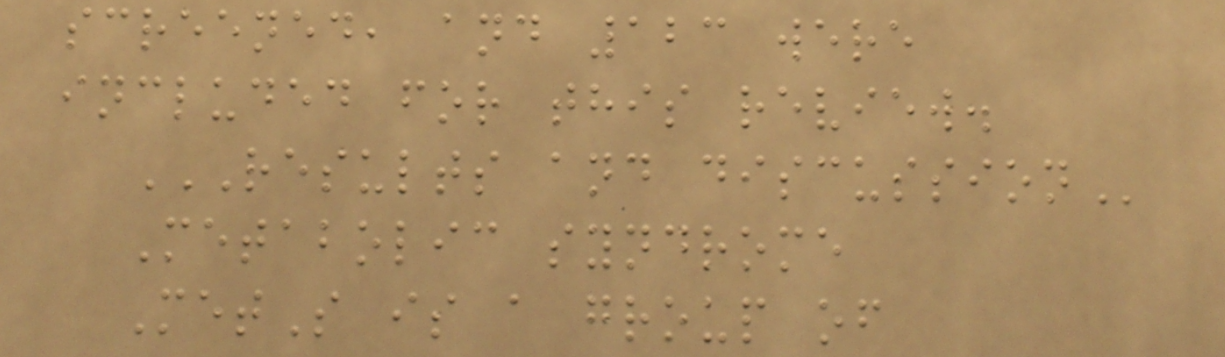screened, and 123 were
included for this review.
RESULTS AND DISCUSSION
Metabolic syndrome
MetS is a group of
